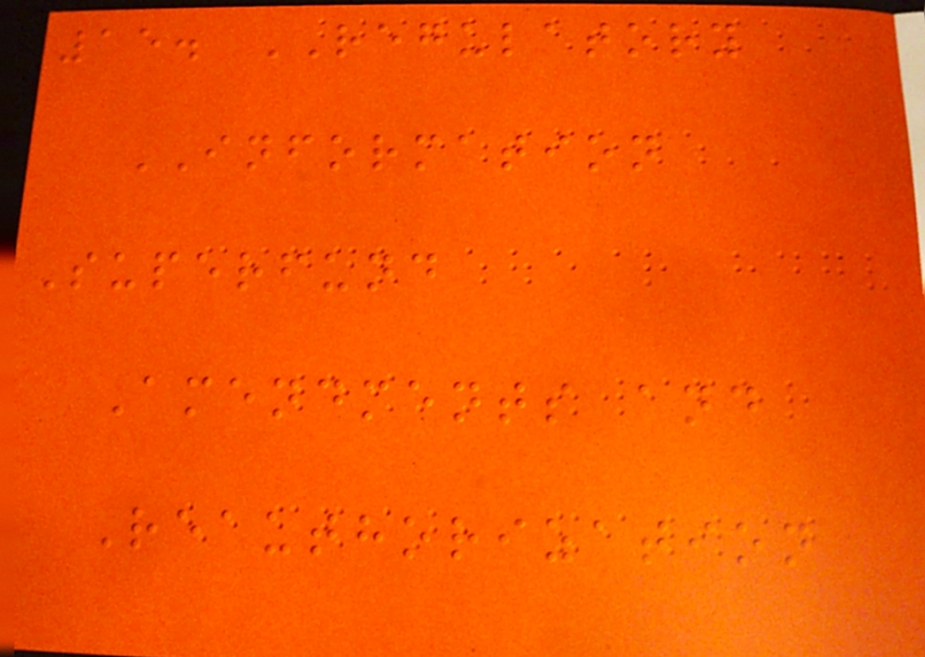15. REGULATORY
INFORMATION
Superfund
Amendments and
Reauthorization
